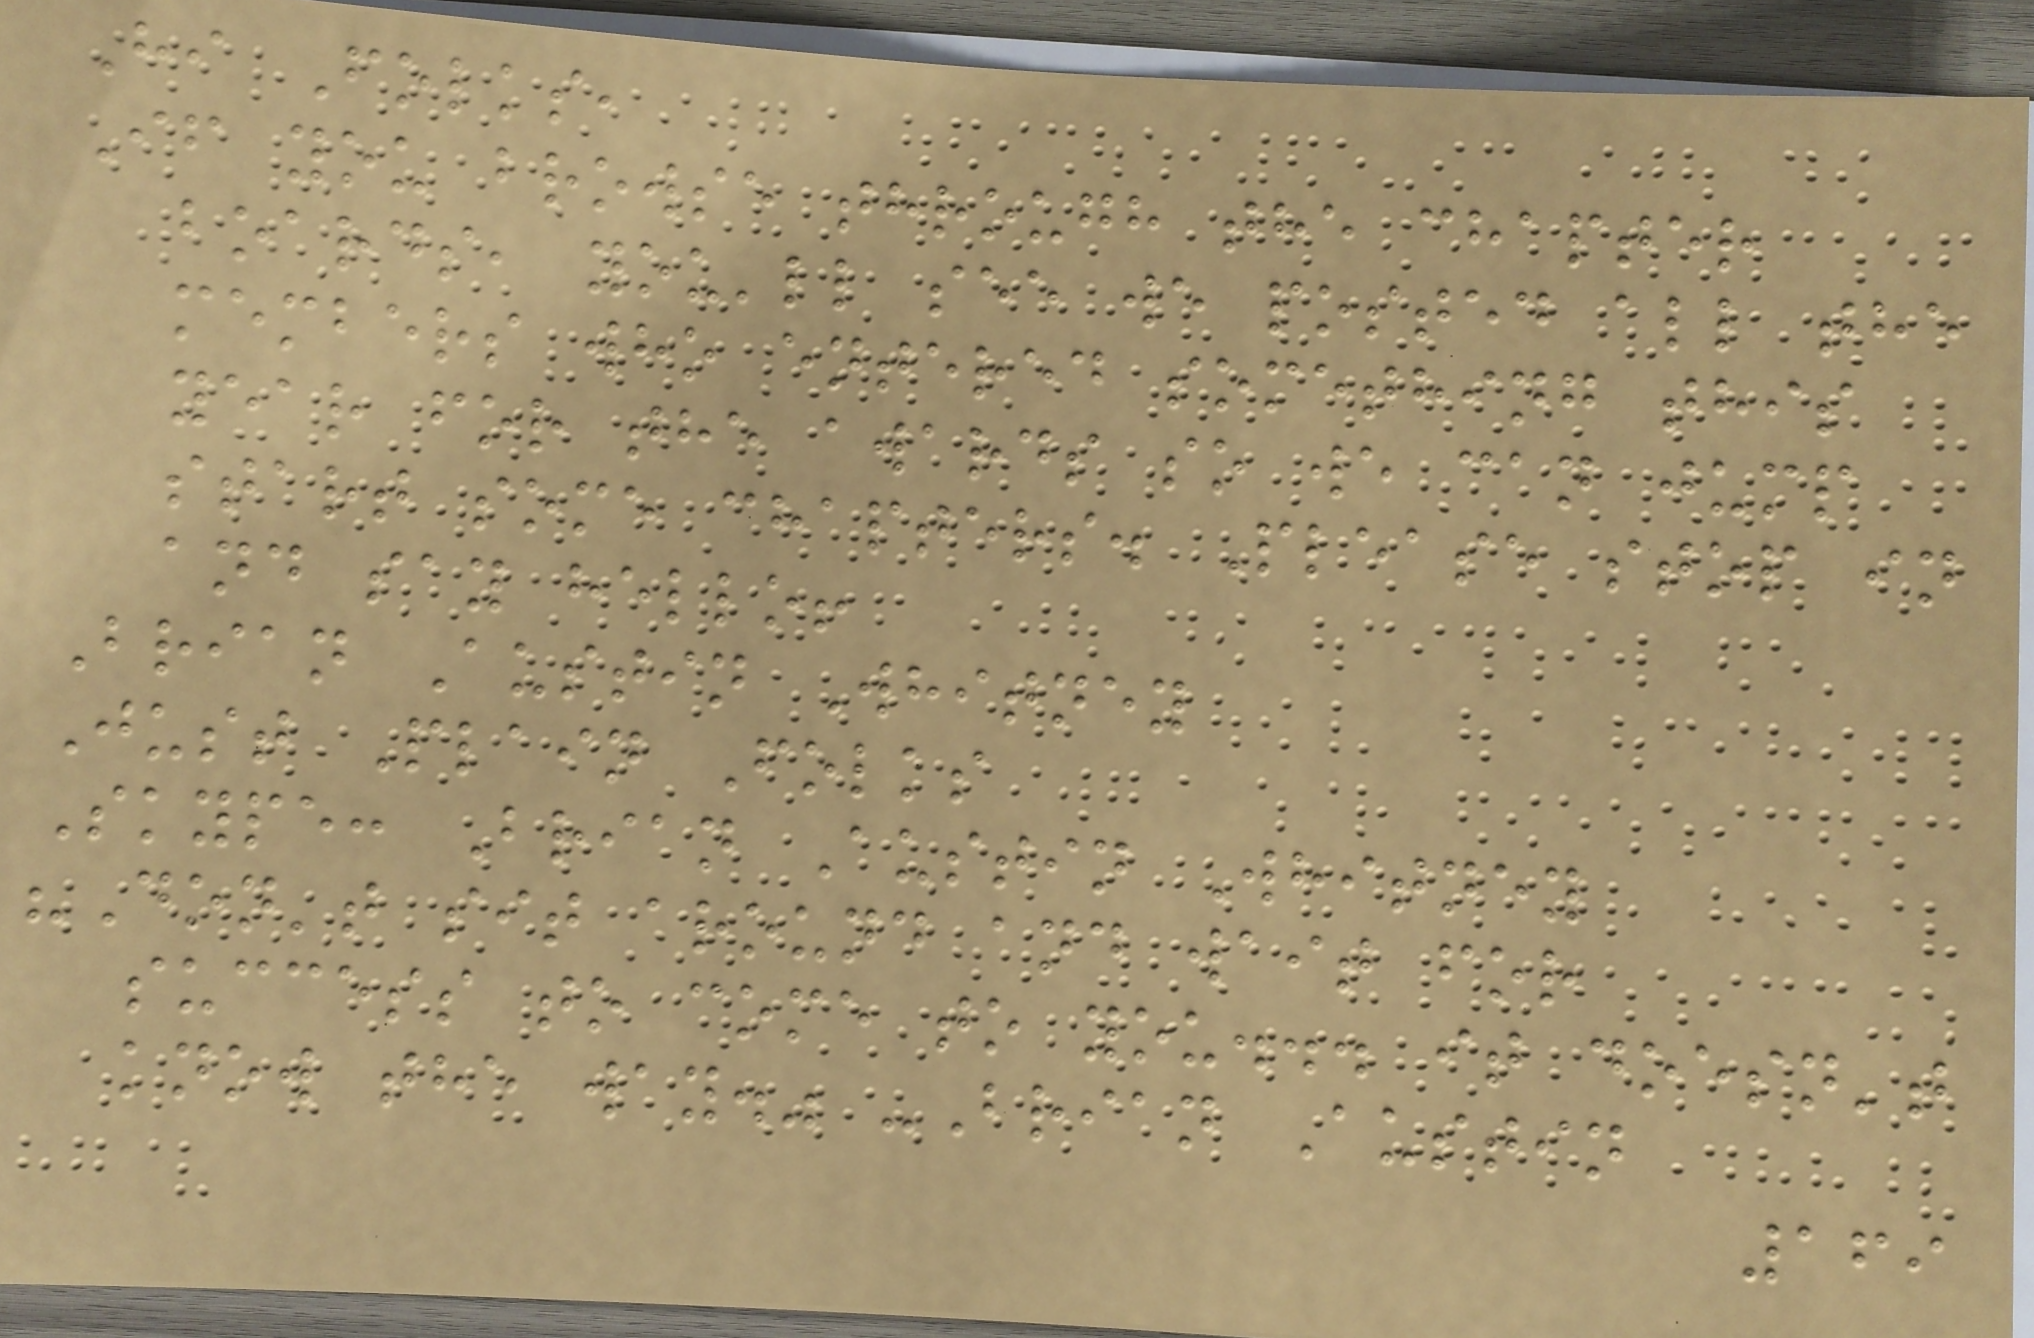Hi Folks,
If you browse through the chapter
boards, you'll see we posted all the
members who entered something this
year for the awards so we can jump
start some chapters. Please stop in
and say hello!
Brian Austin Whitney
Just Plain Folks
Skype: Brian Austin Whitney
"Don't sit around and wait for
success to come to you... it doesn't
know the way." -Brian Austin
169
